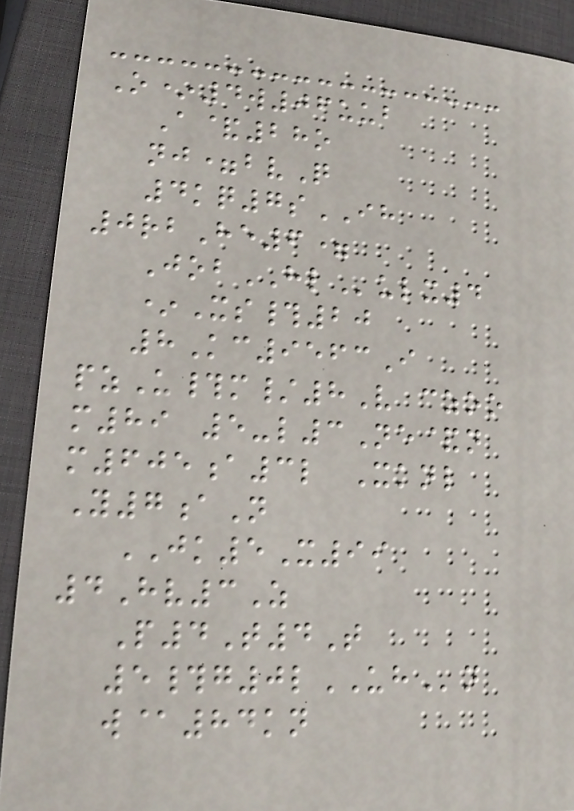O*4w06uub
A&28o
nj=bvQ
4kq7sIH
0rbHe6=
JobHLulx4
*Xs#20
8Kc9563I
pzU#m/8V czoo
m89 5-l3Ne&n
m605a3l Xknl
Y7aN
JK5X99
4Hv3Z
P4T4T
5#g0lUHn
w@84kn
